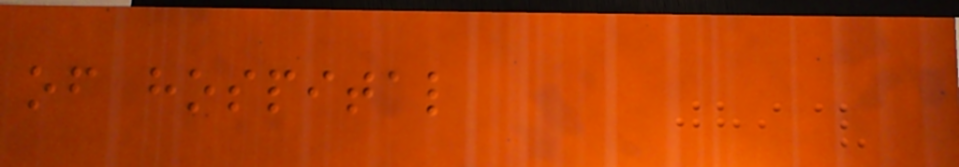of hospital
